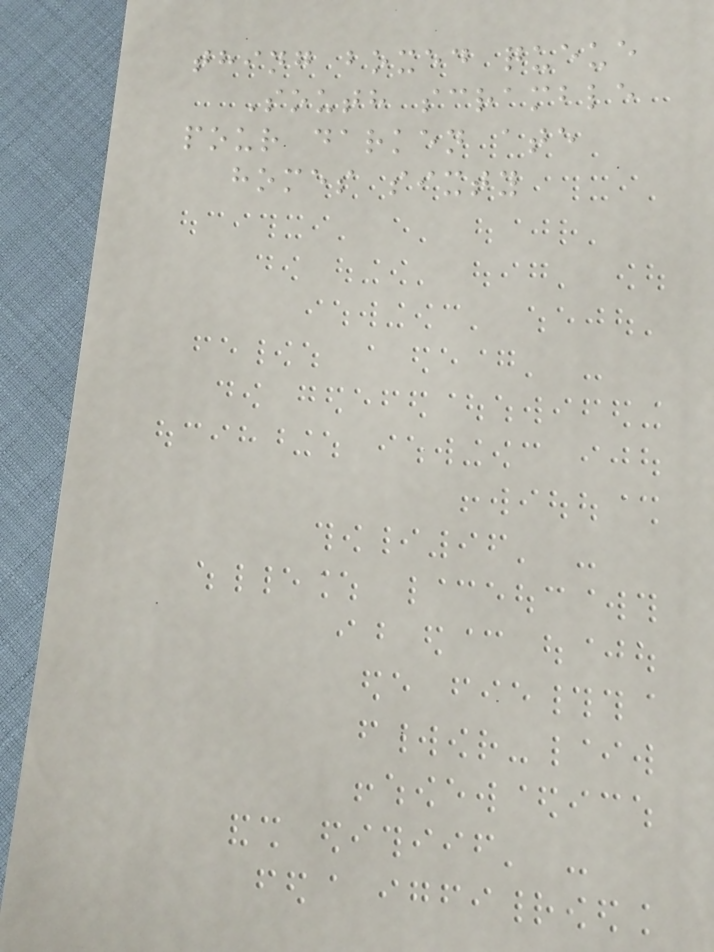thing boxed queue
South scramble
pour darken ate
homes sixty
